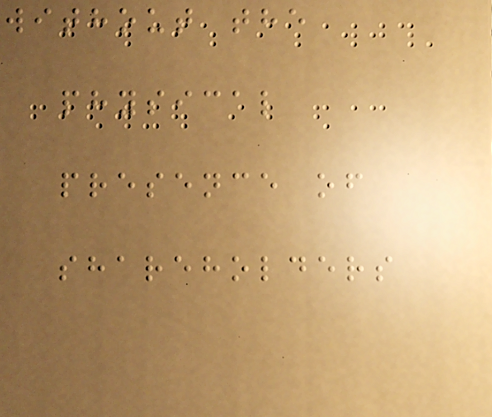without the
physical
presence of
shareholders
